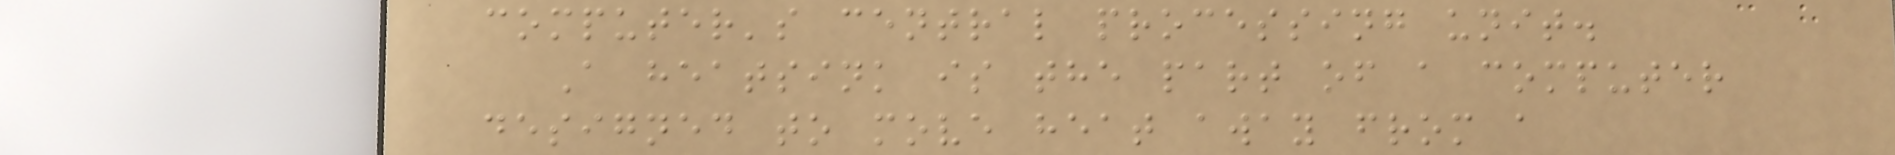computer's central processing unit.
A heatsink is the part of a computer
designed to move heat away from a
